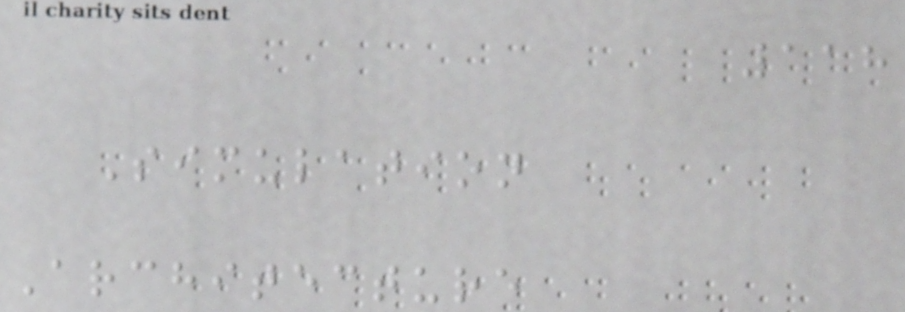118
Simulation
Architecture
